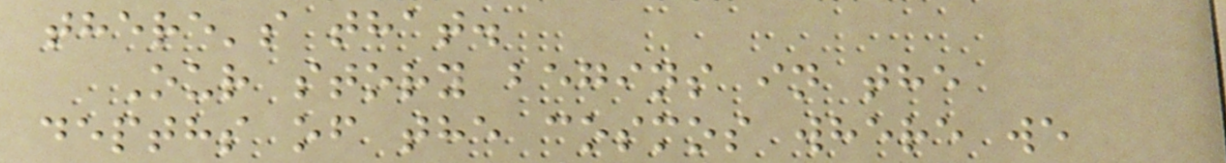there's that.
Our story begins in the
depths of the cosmos where we
